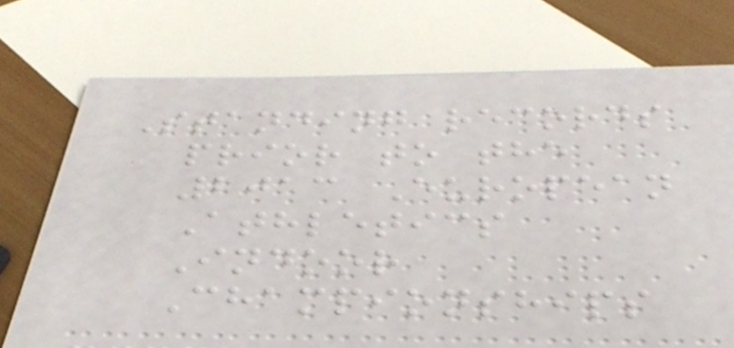Standing records
prior to the
2013 European
Athletics
Indoor
Championships
